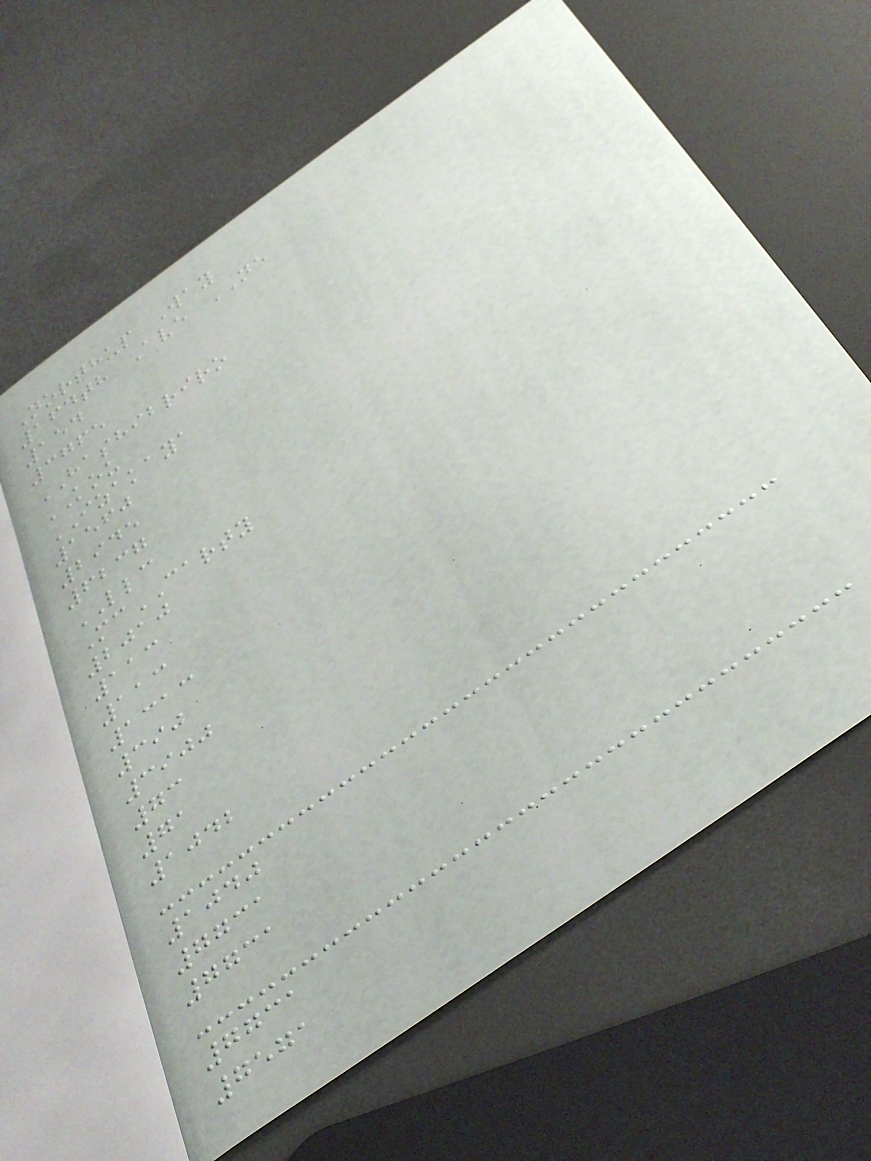Northup Way
164th Ave NE
154
3765
HASHIBRIRO
KOU
IZAKAYA
1560
2945
6237
LLC
McCARTY
2010
113
113
1313
390
3900
73
71
1042
1040
7731
7731
7731
7571
